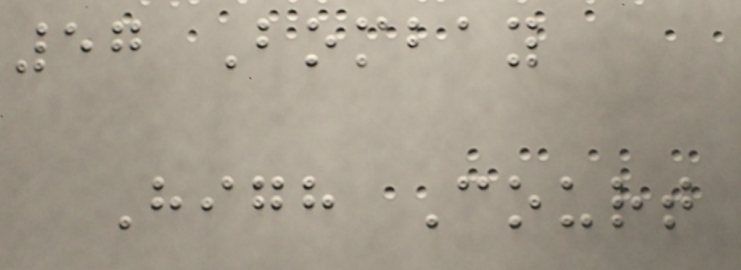57 Bombay
High Court
